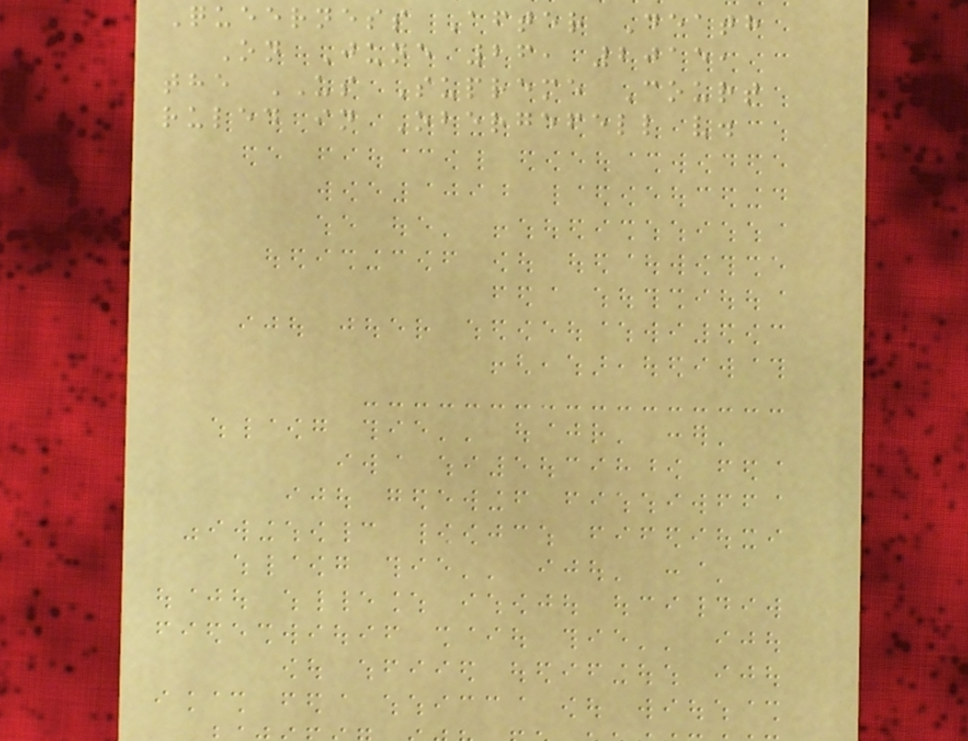Queerness After Death
On June 26, 2015,
the US Supreme Court
ruled in Obergefell v.
